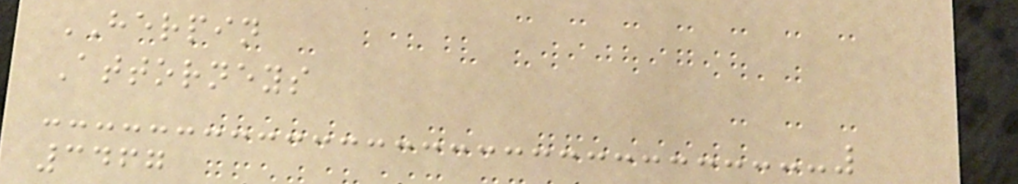HERPIN
Attorneys
3467
